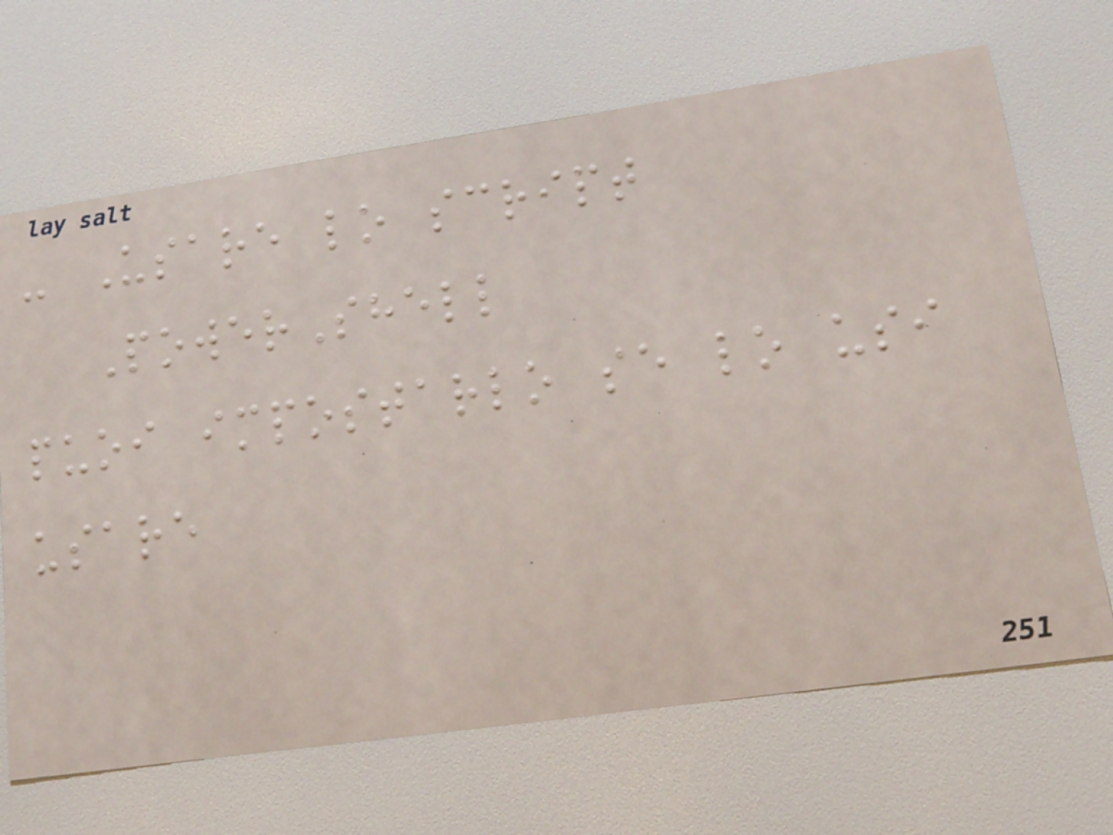- Usare lo script
PowerShell
puoi impostarlo se lo usi
usare
